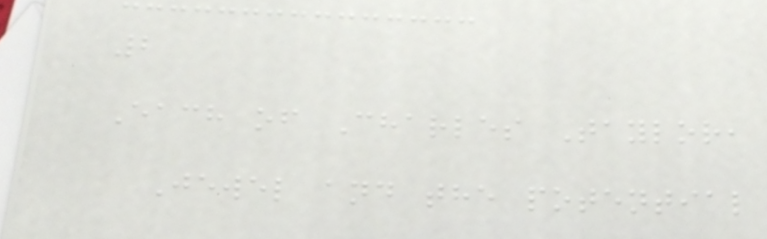2
Each of Charles Taylor,
Jewel and the potential
